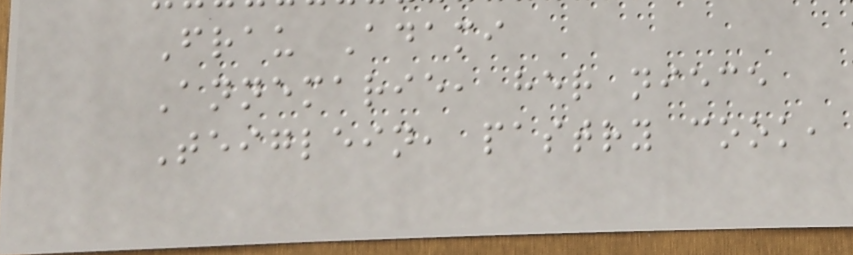Frau Adami
Annemarie, her niece
Teiglein, pastry cook,
